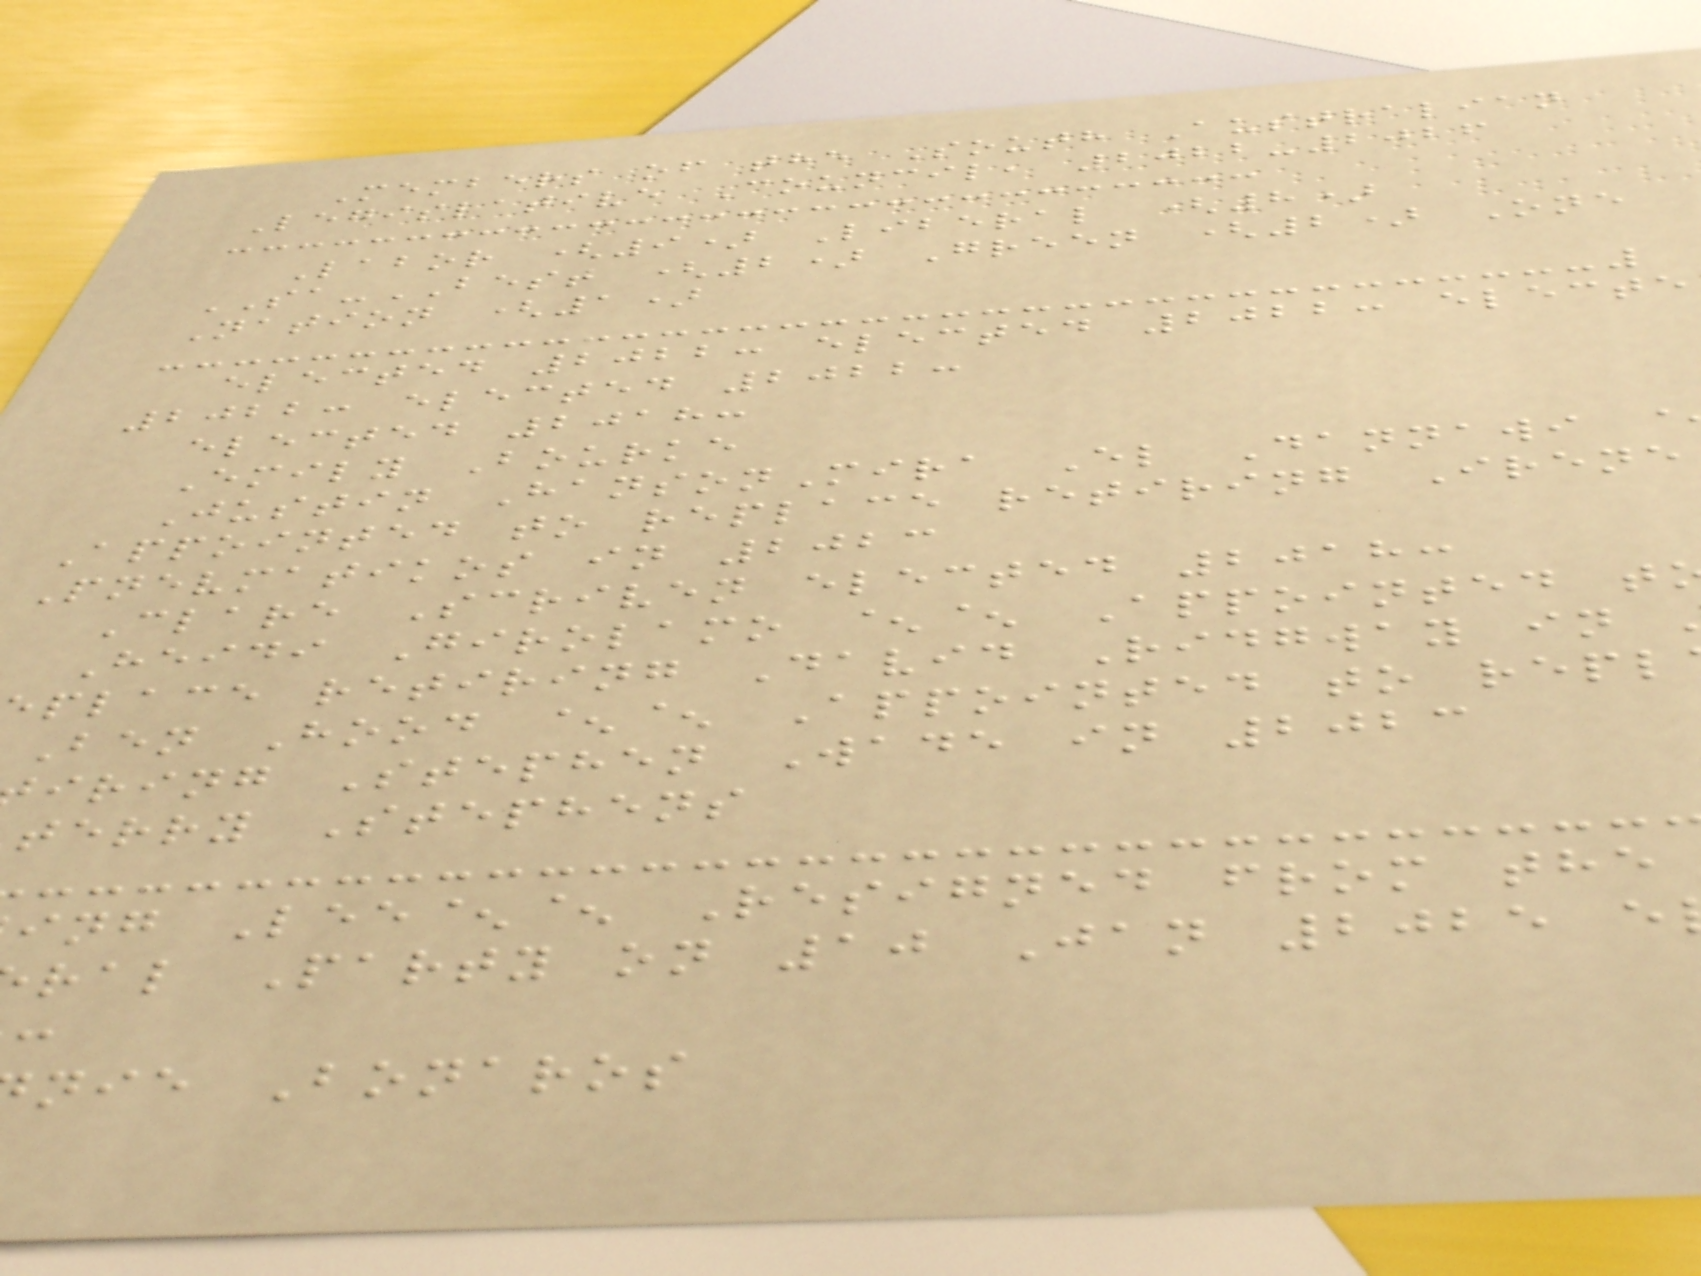Members of the South Australian
Legislative Council, 2022-2026
Labor (9) Liberal (8)
SA-BEST (2) Green (2) One
Nation (1)
elected 2022: elected 2022: electe
2022: elected 2022:
elected 2018:
Emily Bourke
Justin HansonMira El Dannawi
Appointed to replace retiring Irene
Pnevmatikos in 2023
Clare Scriven elected 2018:
Heidi Girolamo ^^ Appointed t
place retiring David Ridgway in
Ben Hood ^^ Appointed to repl
iring Stephen Wade in 2023
terry Stephens
ing Lee^^ Resigned from the
ral Party on 10 Jan 2025 e
nie Bonaros
